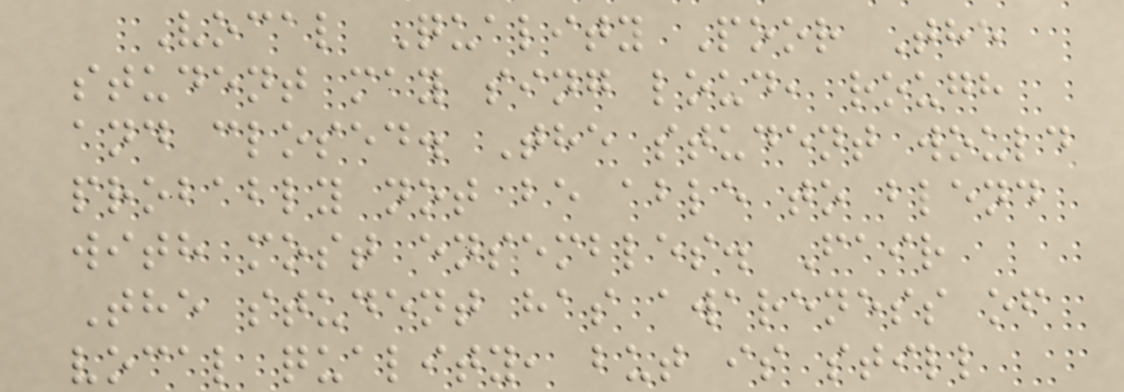Vocal Quality Poor The
student may sing loud, rough
and closed. The student would
probably not be able to blend
with most ensembles. Fair
The student has awareness of
vocal quality, but is still
